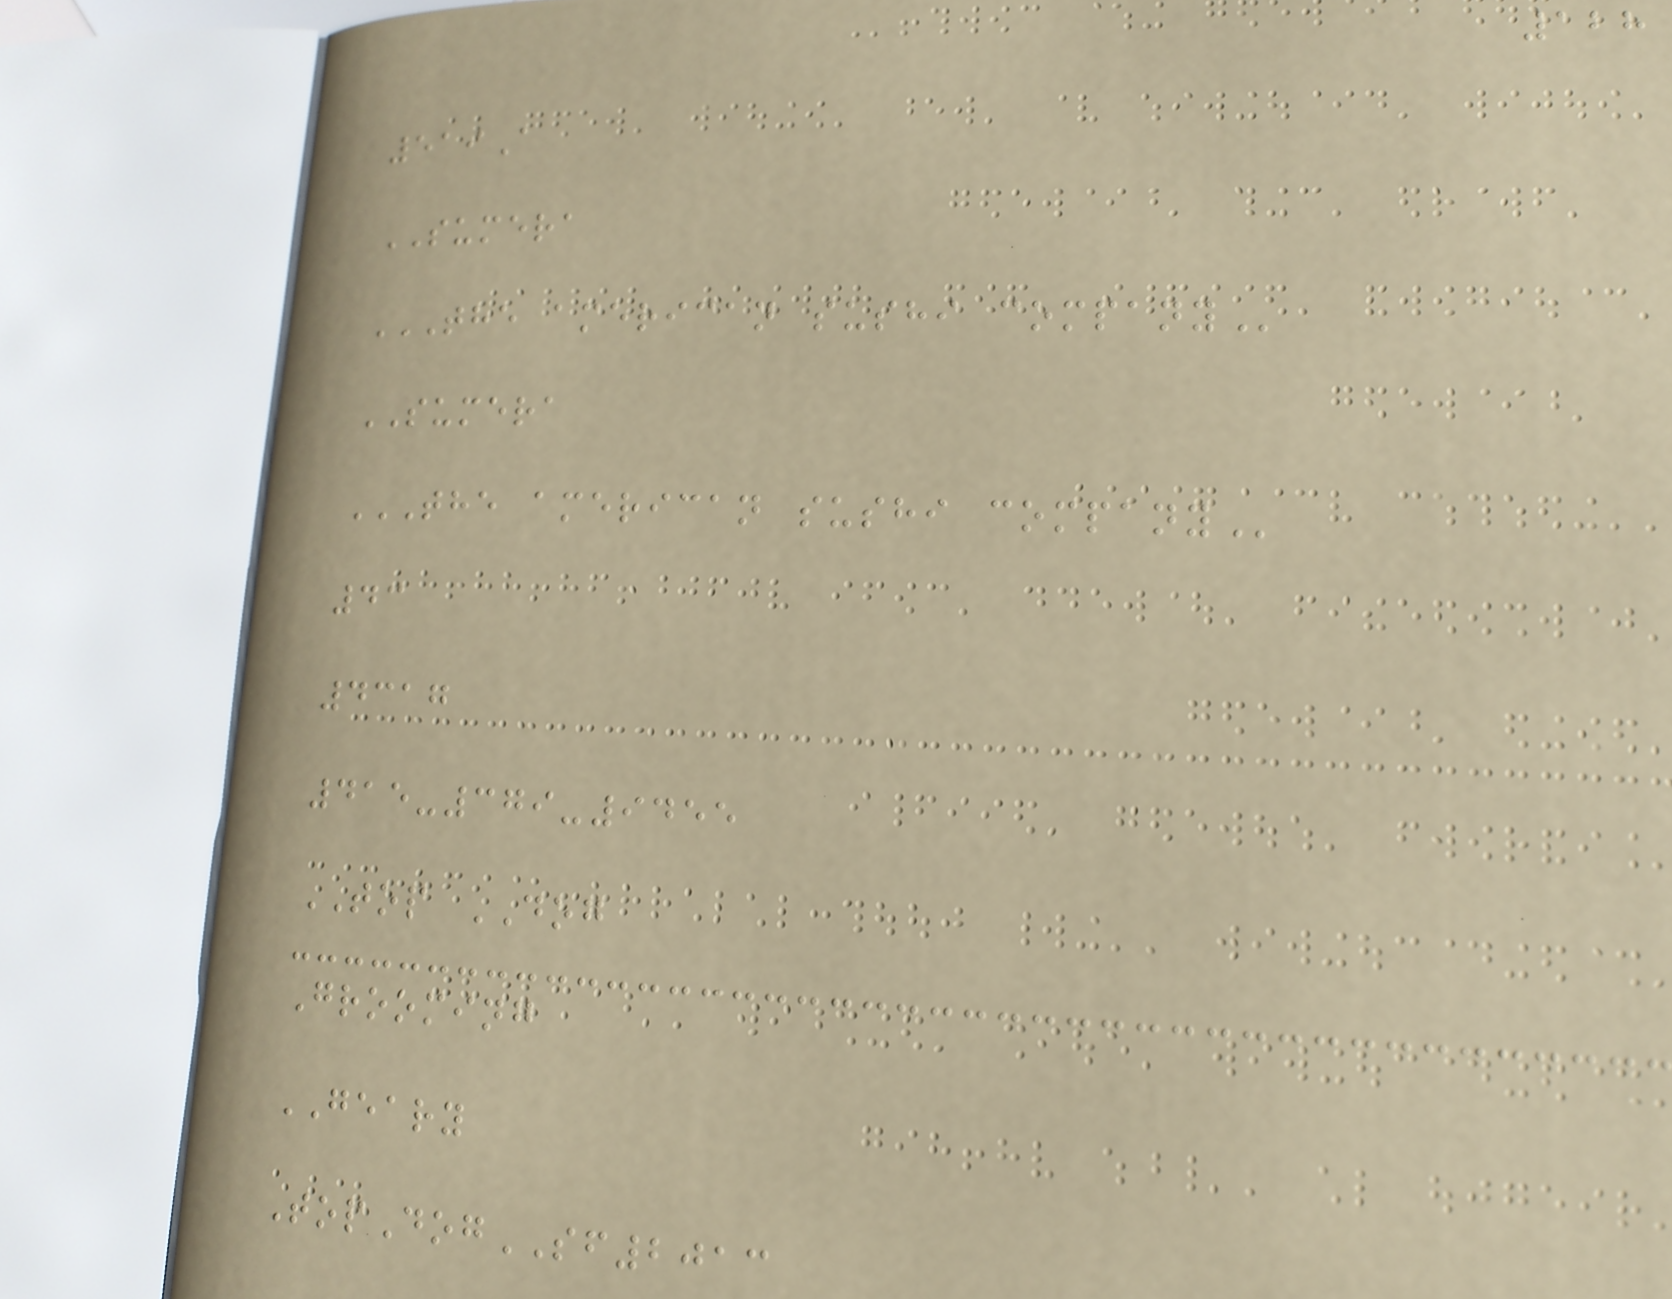128
519A
SUMERA
THE AMERICAN SUSHI COMPANY
SUMERA
THE AMERICAN SUSHI COMPANY
43
4317
415-379-9455
TOP DOG
Grooming
GEARY
TopDogSF2013
